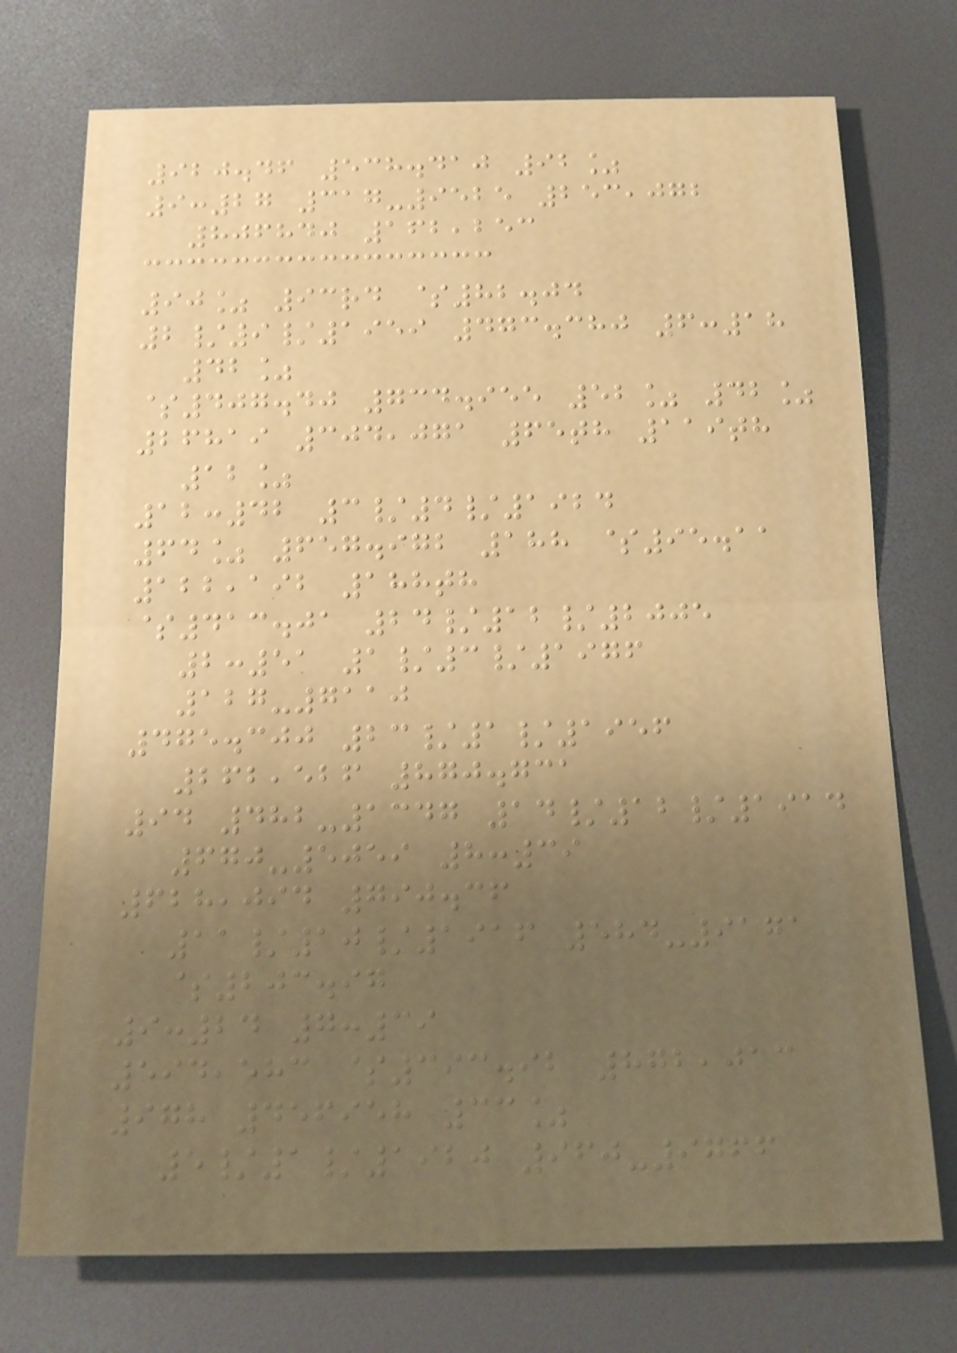920.46 538.410 92%
9:27 317-9525 253,072
806840 162,253
90% 93rd $82.04
2/9/1959 473.380 6:18
42%
$407.40 734.955 52% 42%
26819 304,071 65th 119th
12%
12:42 3/4/1924
64% 657.972 188 $95.11
122,192 188th
$413.01 24/12/2005
2:51 1/3/1976
127-7110
475.300 23/1/1956
262,526 870.731
94 482-1347 14/12/1914
670-5059 8:39
628,094 790.36
11/10/1916 584-9171
$203.97
9:24 7:39
594,583 $393.92 872,013
978 456958 33%
5/1/1920 960-9766
